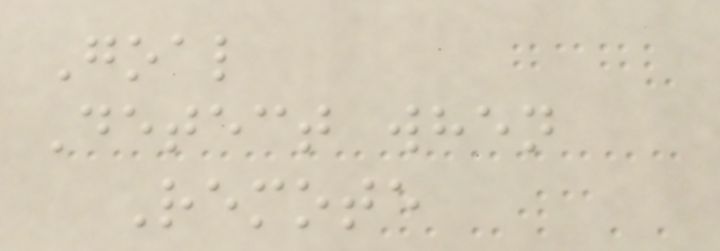Goal
Detect when
Remote
